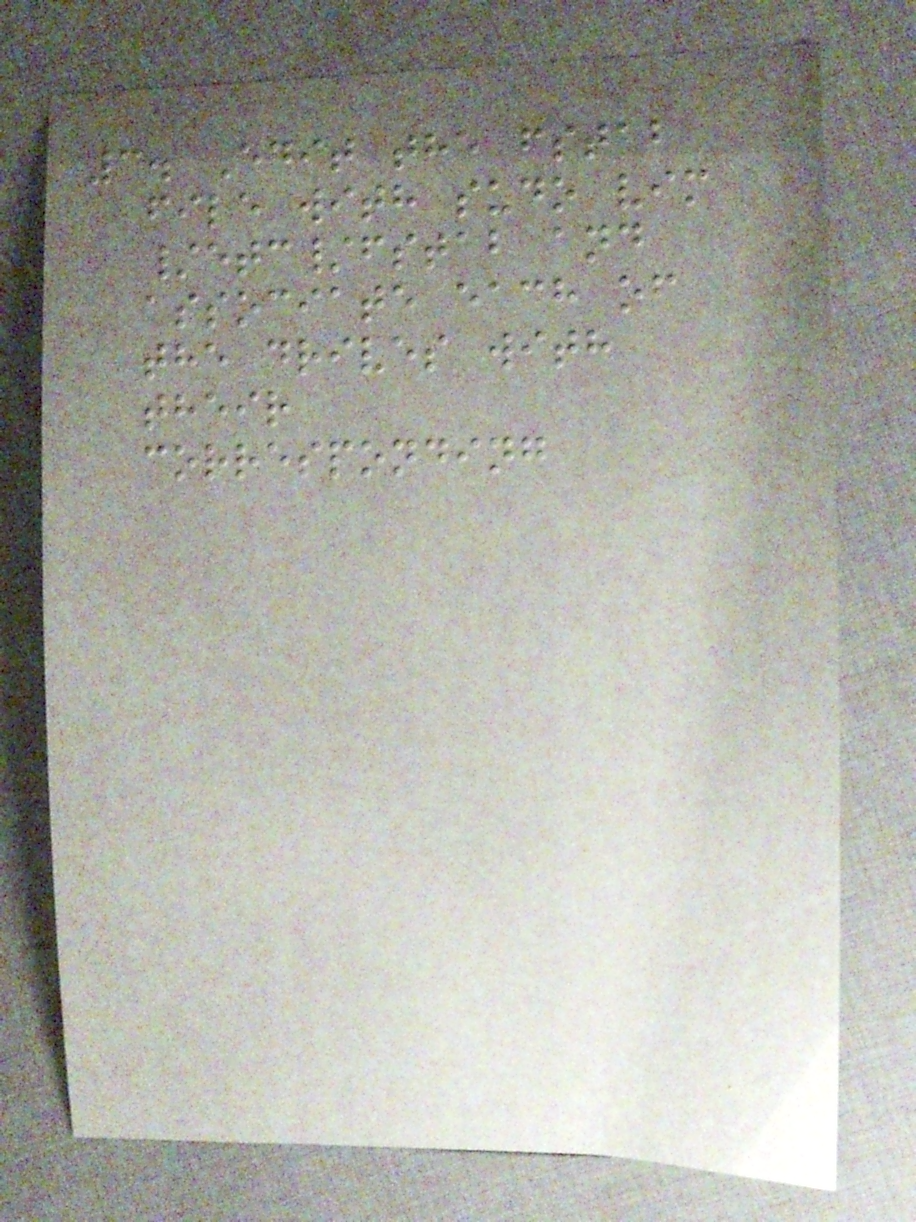3. Edit the fstab
file with sudo vim
/etc/fstab and
associate each of
the drives with
their
corresponding
